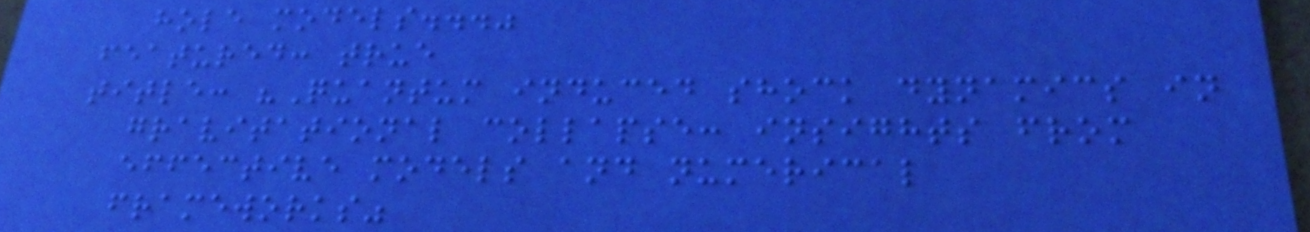hole models..."
featured: true
title: "Quantum induced shock dynamics in
gravitational collapse: insights from
effective models and numerical
frameworks"
